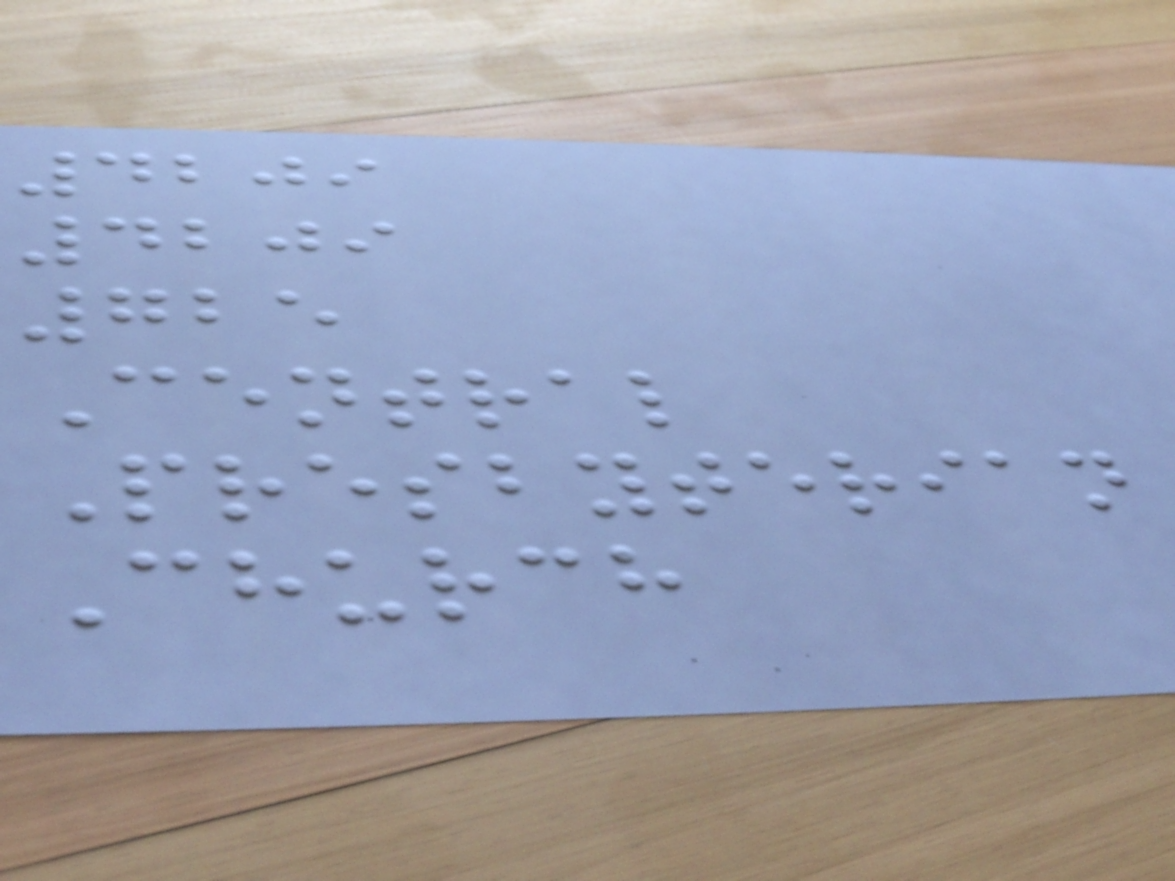4209
4209
725
Central
Presbyterian
Church
